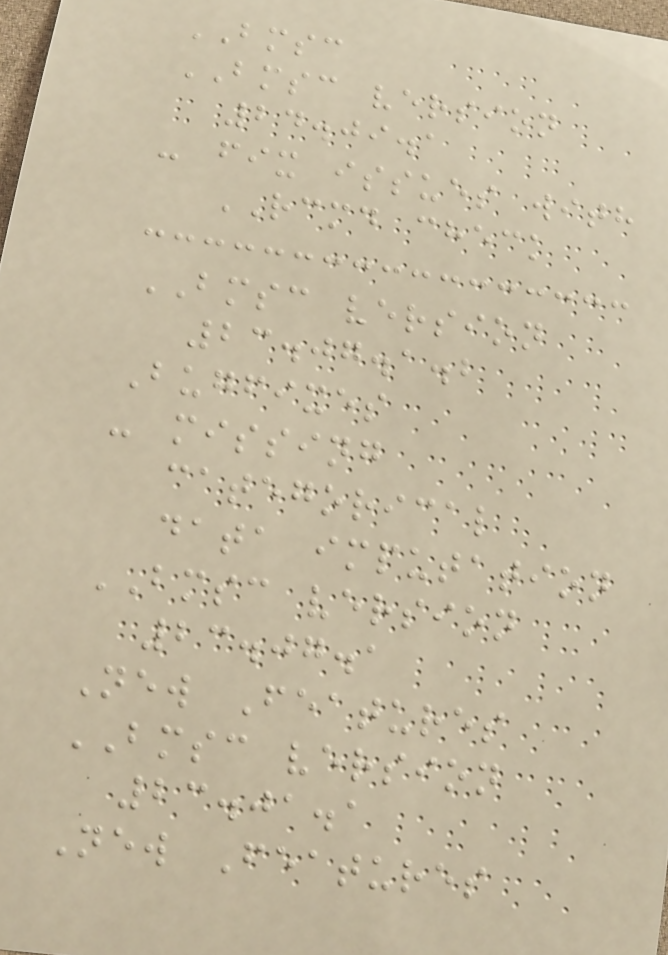BMSC
BMSC version
24.09.1
- fix issues with
RCMD check
BMSC version
23.07.1.2
Bugfixes
- missing
categorical
data imputation
BMSC version
23.07.1
New Features
BMSC version
23.01.1
New Features
